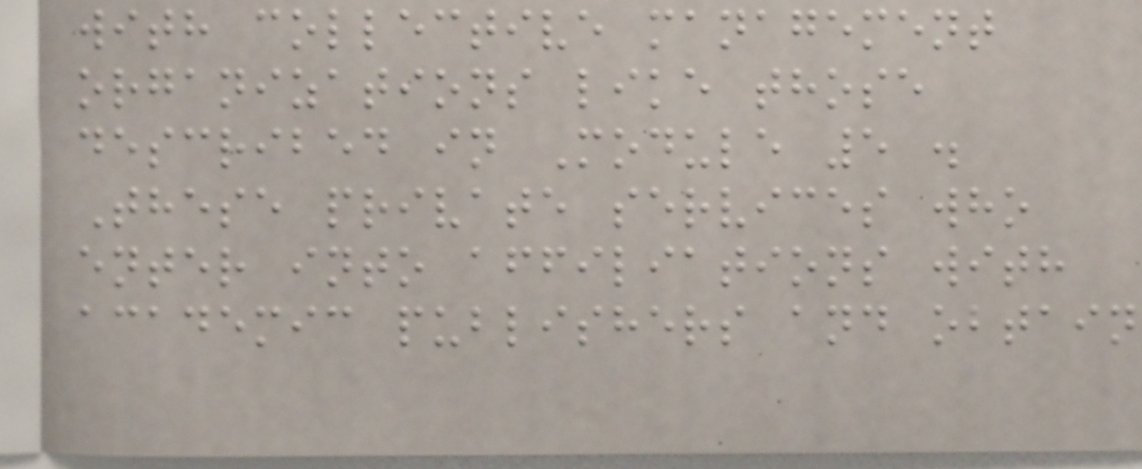with collective management
organizations like those
described in Module 5 .
These private services who
enter into affiliations with
academic publishers and obtain
